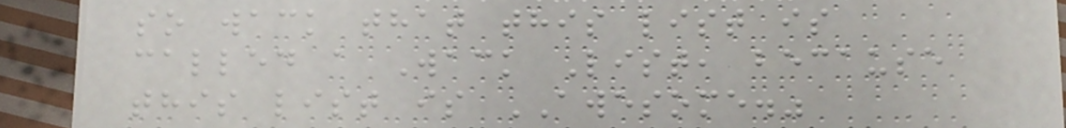so wack that this list is
called a Wack List, because
this list is AWESOME."
